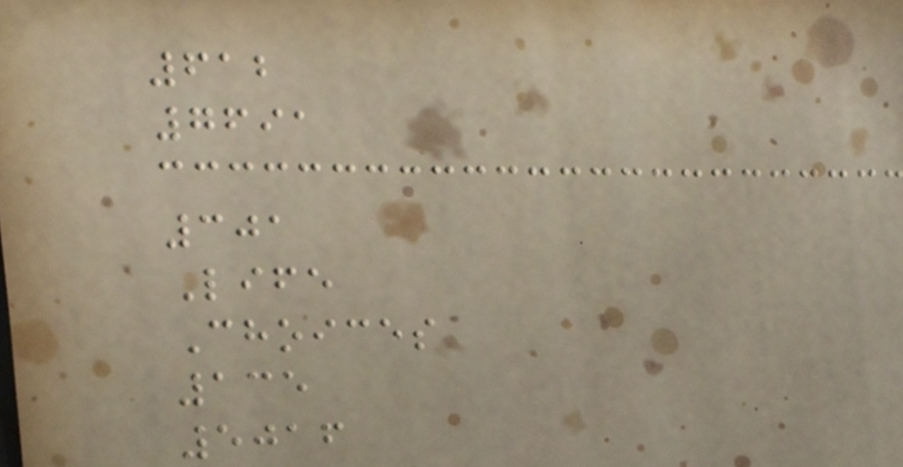612
7691
301
Life
Choices
135
5016
